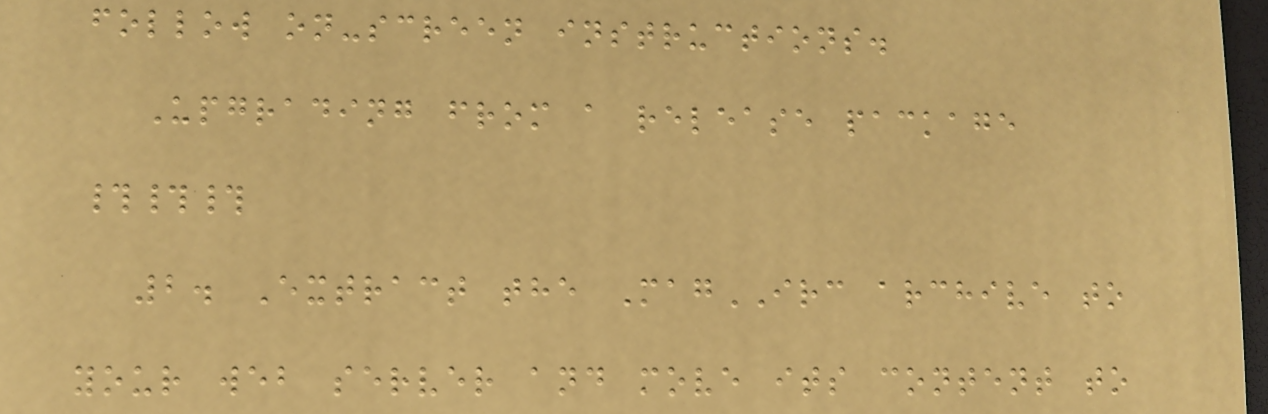follow on-screen instructions.
Upgrading from a release package
###
2. Extract the MagIRC archive to
your web server and move its content to
